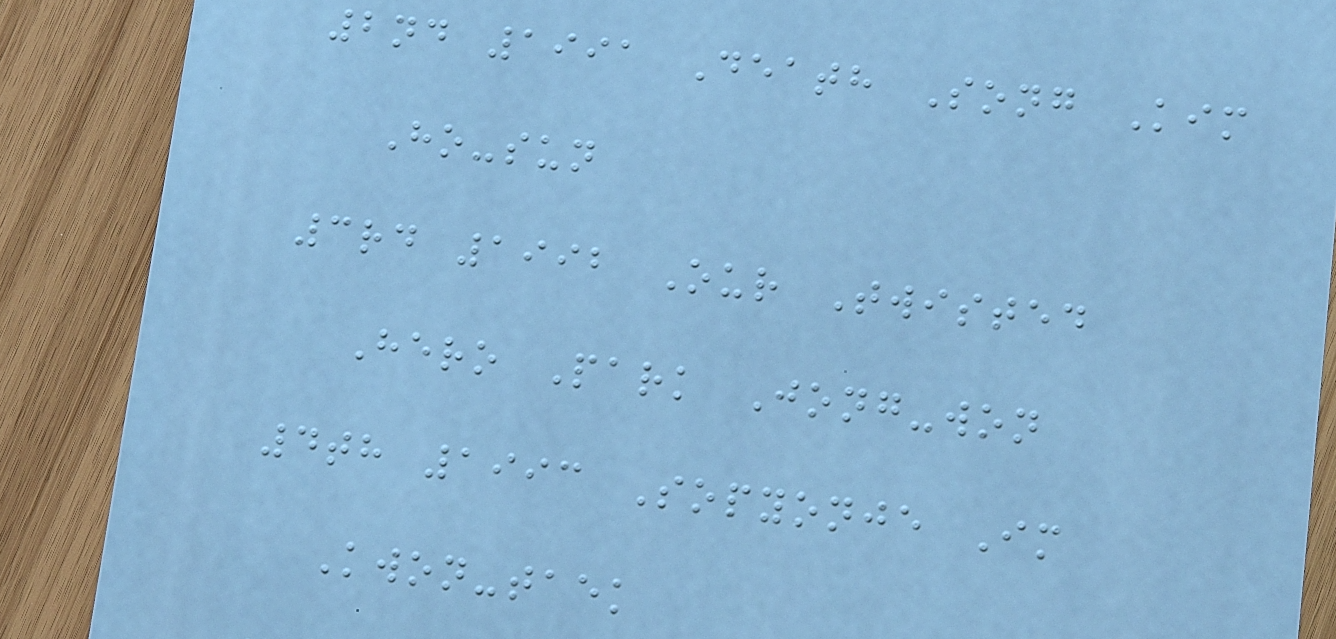2nd 1991 Death Song Kim
Ho-sun
3rd 1992 Our Twisted
Hero Park Jong-won
4th 1993 Sopyonje Im
Kwon-taek
